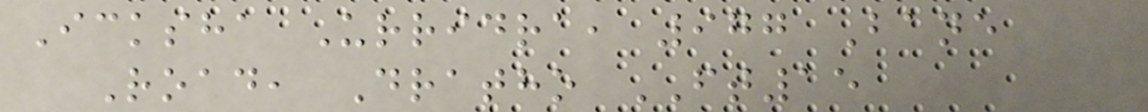Icksha Urridra, 977 Bane
Road, Dratho FT15
